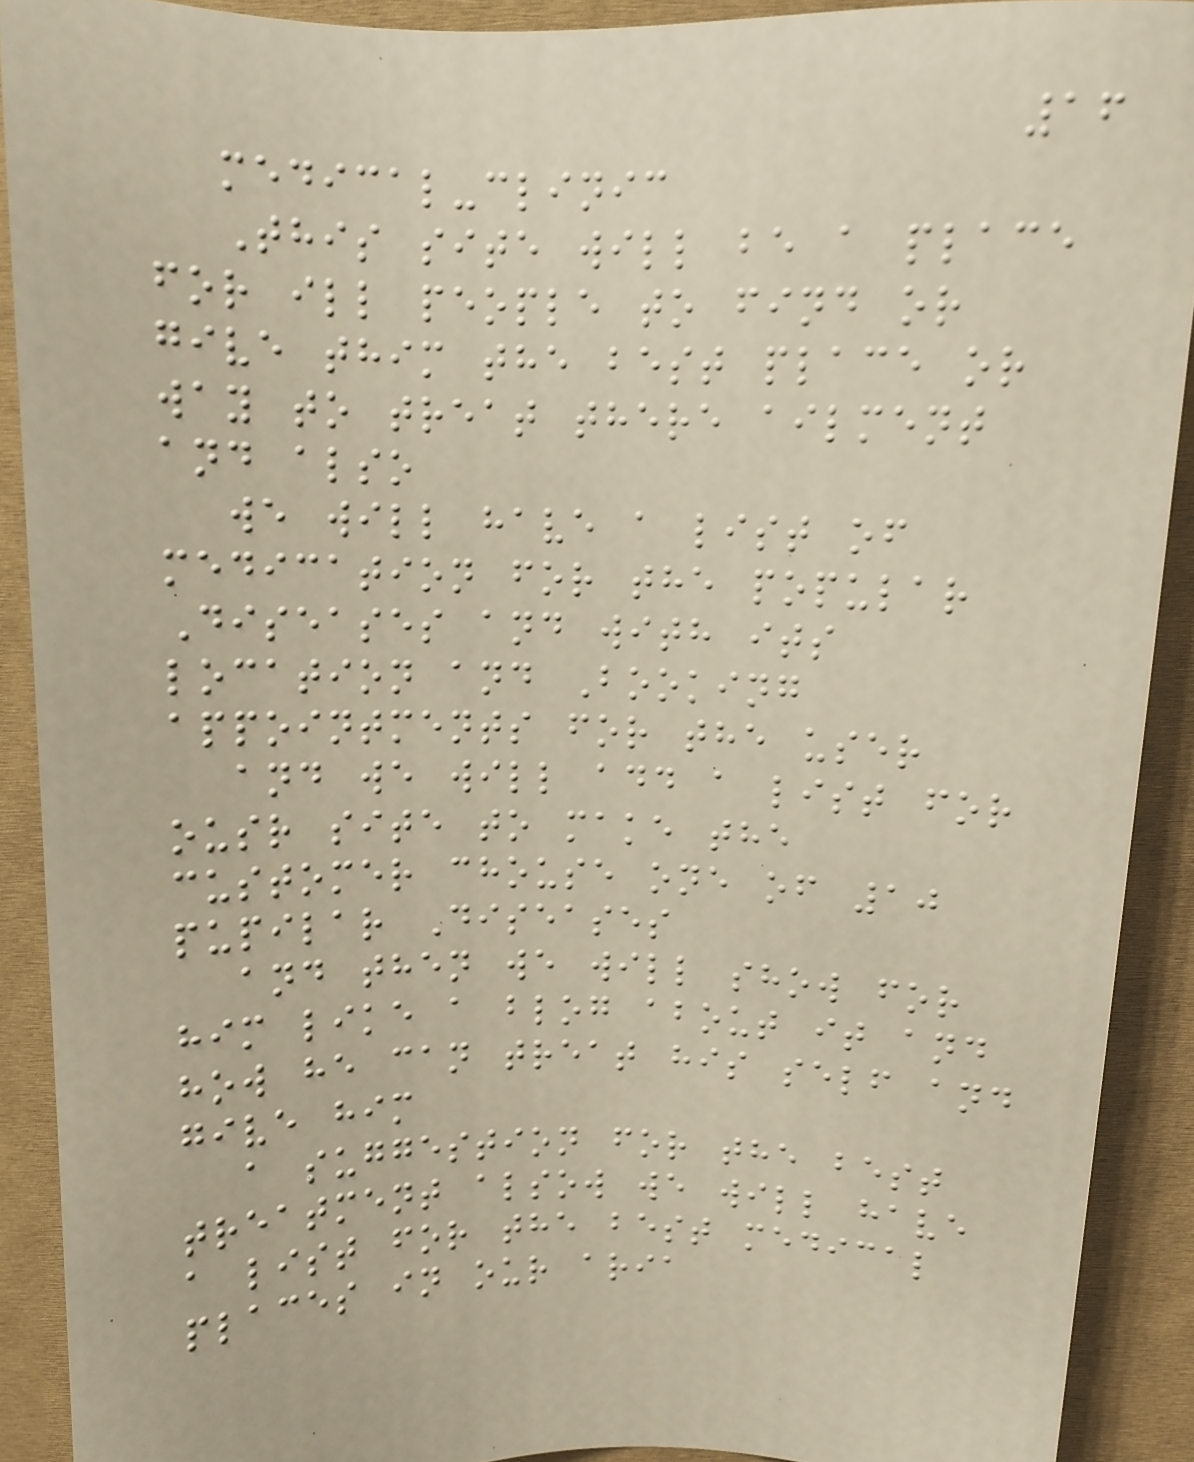16
medical-clinic
This site will be a place
for ill people to find or
give thim the best place or
way to treat there ailment
and also
we will have a list of
medication for the popular
Diseases and with its
location and Booking
appointments for the user
and we will add a list for
ousr site to make the
customer chouse one of 10
pupilar Diseases
and then we will show for
him like a blog about it and
how he can treat his self and
give him
a suggestion for the best
treatment alsow we will have
a list for the best medical
places in our aria
